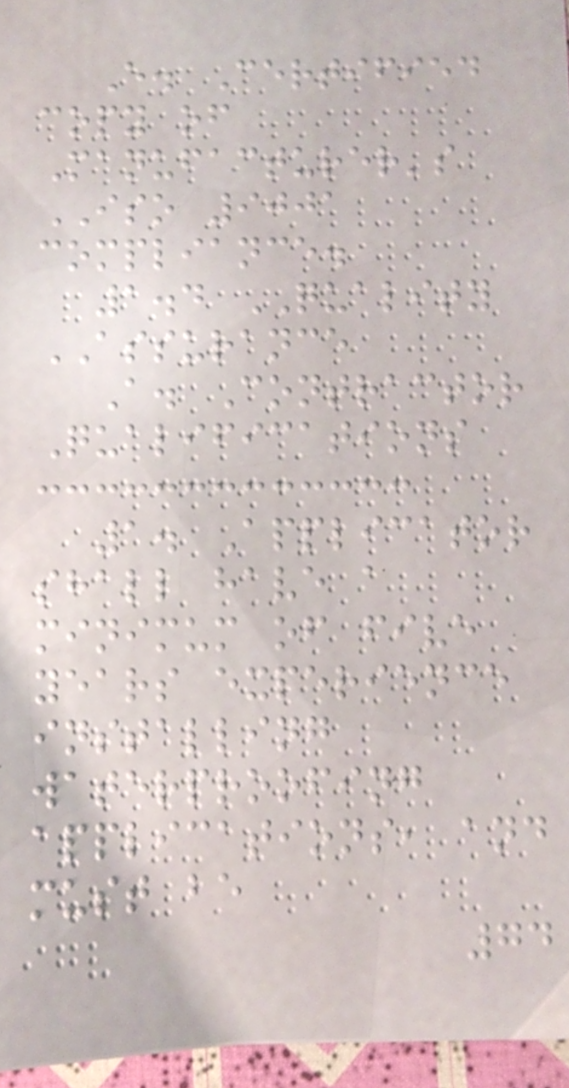E. Certified
copy of
Manufacturer's
ISO 9001
compliance.
1.4 QUALITY
ASSURANCE
A. Contractor
Qualifications
1. Applicator
shall have a
minimum of five
years experience
installing
waterproofing
applications, and
must be
74
